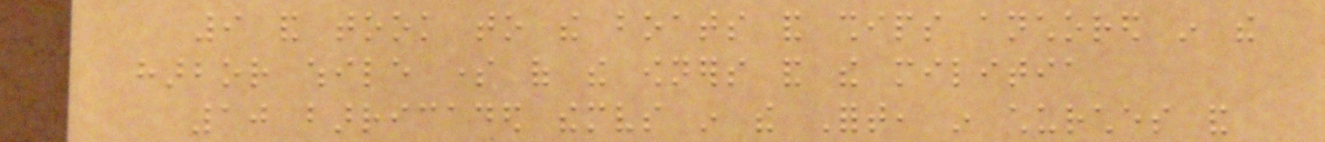9 and took to the boats and ships anchored in the
harbor while some of the owners and the militia
10 barricaded themselves in the Fort, in churches and
